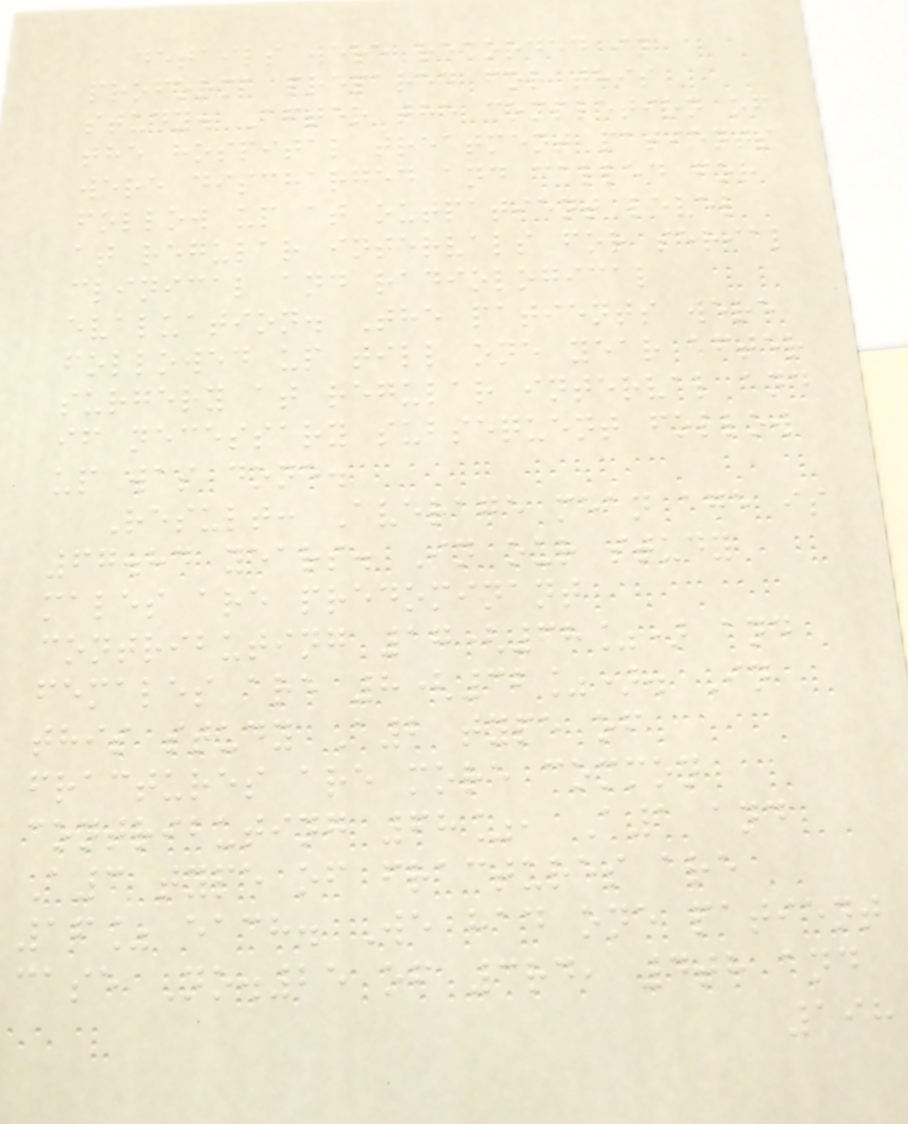details were recorded in
proforma prepared for this
study. After the completion of
the hospital treatment patients
were discharged and called for
follow up at outpatient level
at regular intervals for serial
clinical and radiological
evaluation. The patients were
followed up till one year after
surgery at regular interval and
if necessary subsequent follow
up was done.
Result: Average mean age is
67.84 years. In our study
males are predominant
contributing 17(68%) and
females are 8(32%). In
this study A2 type of
fractures are more common
contributing 68%, A1 and
A3 type of fractures are
16% each. We had one patient
case No.25 of 3rd, 4th and
198
